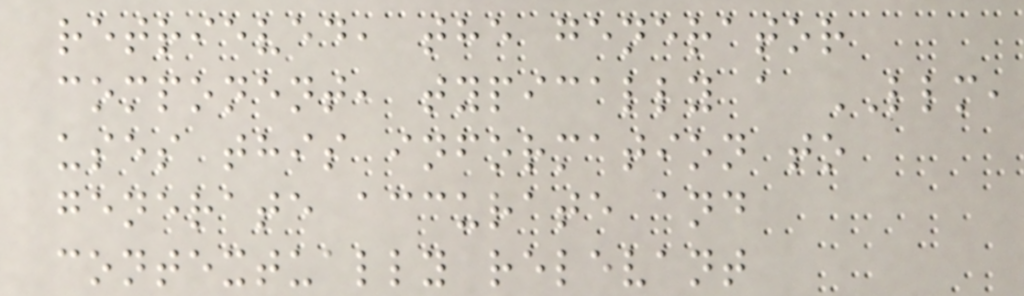retrieved, the generator
component, typically a LLM,
uses this information to
generate accurate and
contextually relevant
